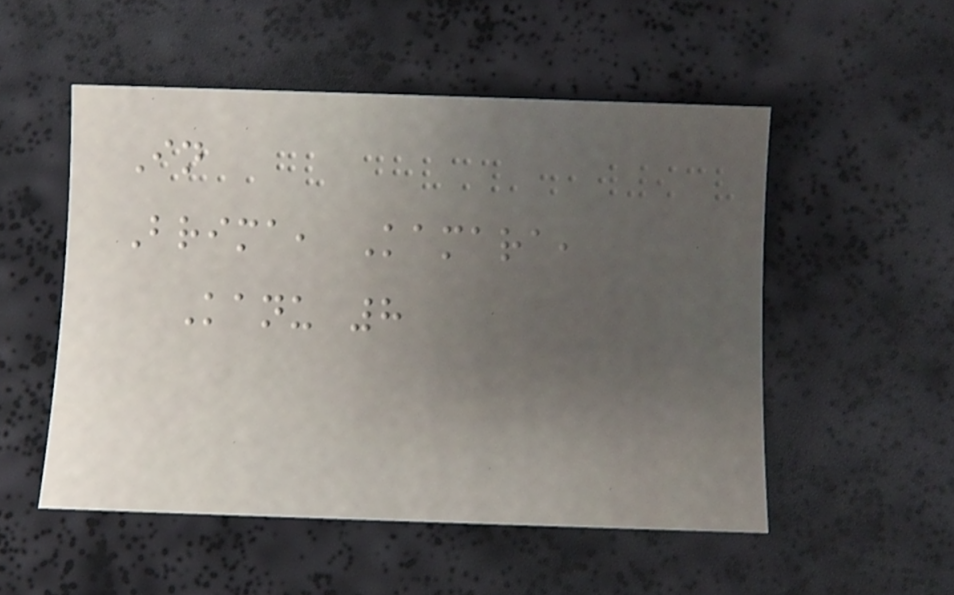In
Brima, Kamara,
Kanu 8
